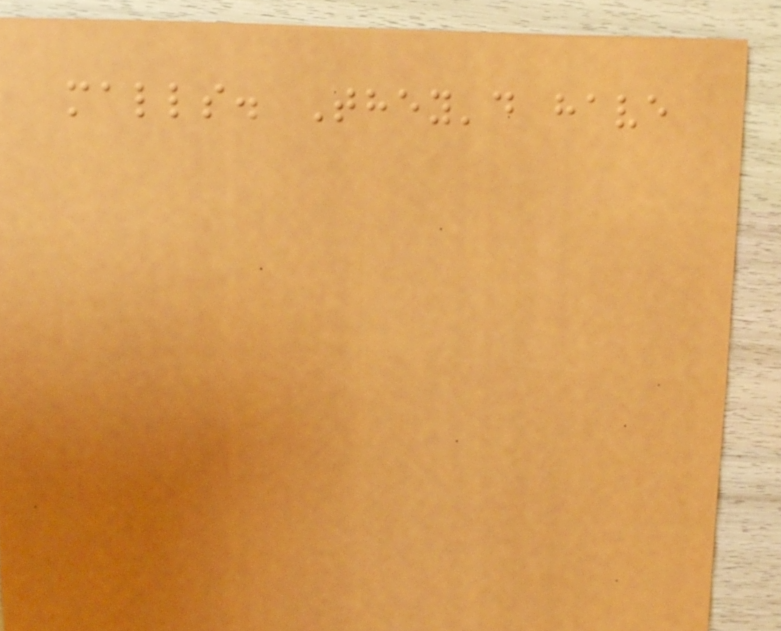malls. They'd have
